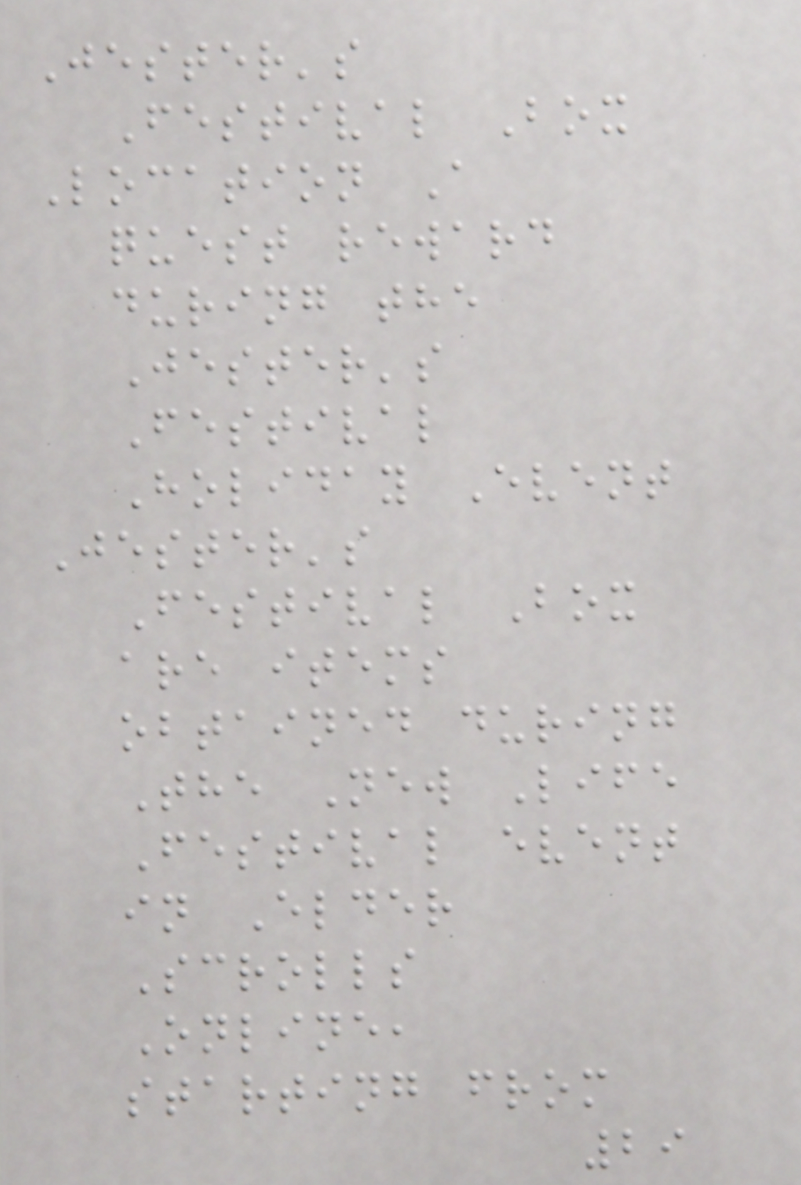Jester's
Festival Box
Location A
quest reward
during the
Jester's
Festival
Holiday Event
Jester's
Festival Box
are items
obtained during
The New Life
Festival event
in Elder
Scrolls
Online,
starting from
29
